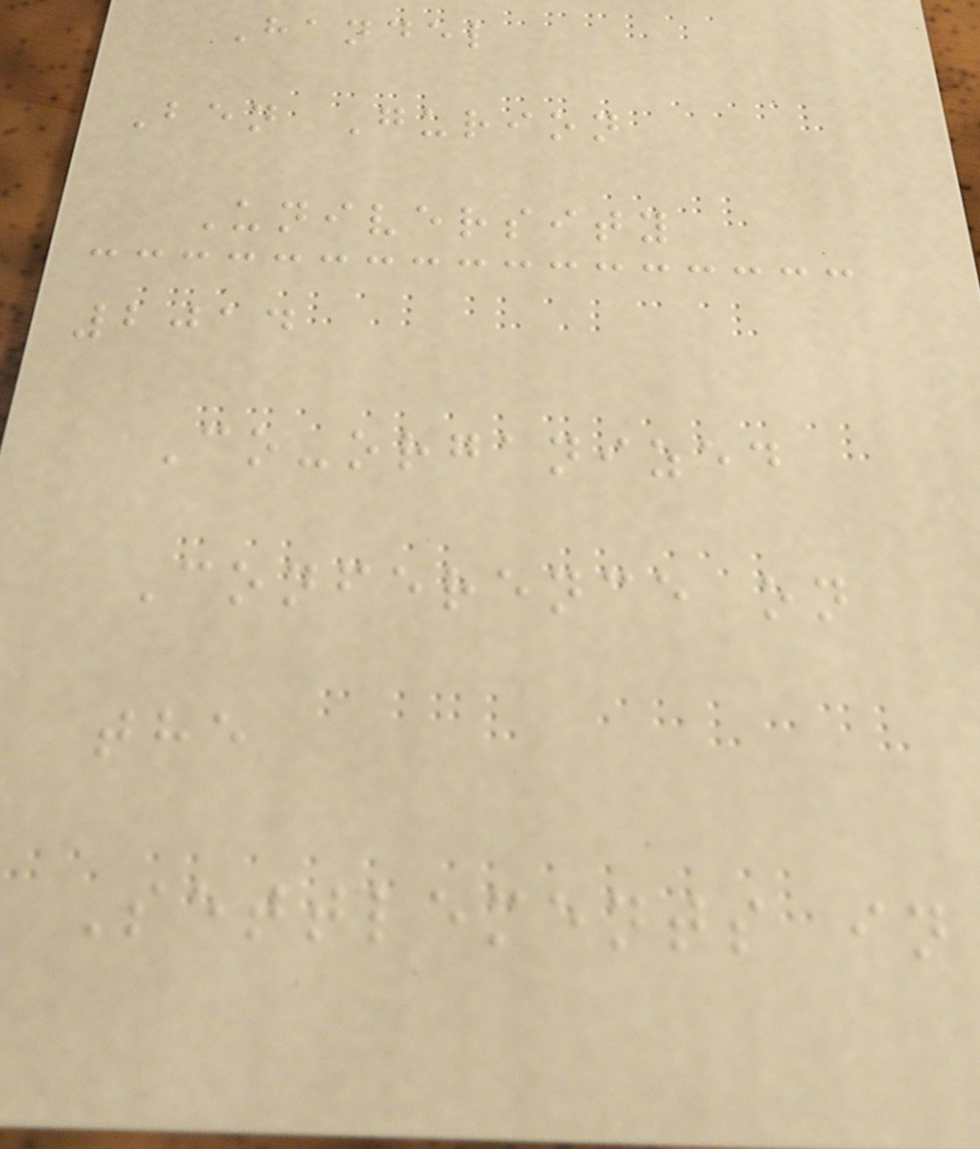Handel
Ben Gurion
University
2014
Co-organized
Conference on
the
Settlements in
